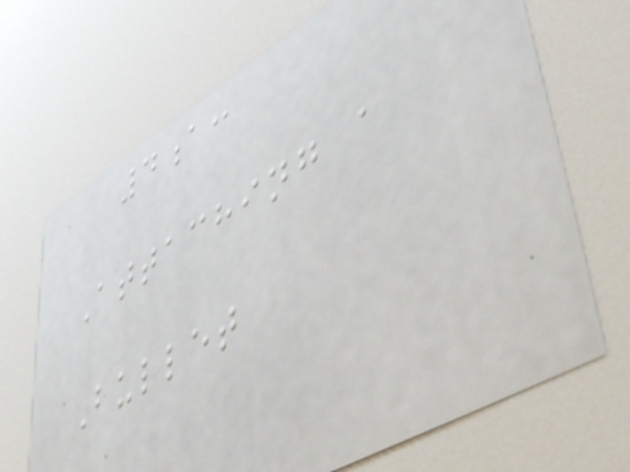4a:
Attaching a
Bullet
